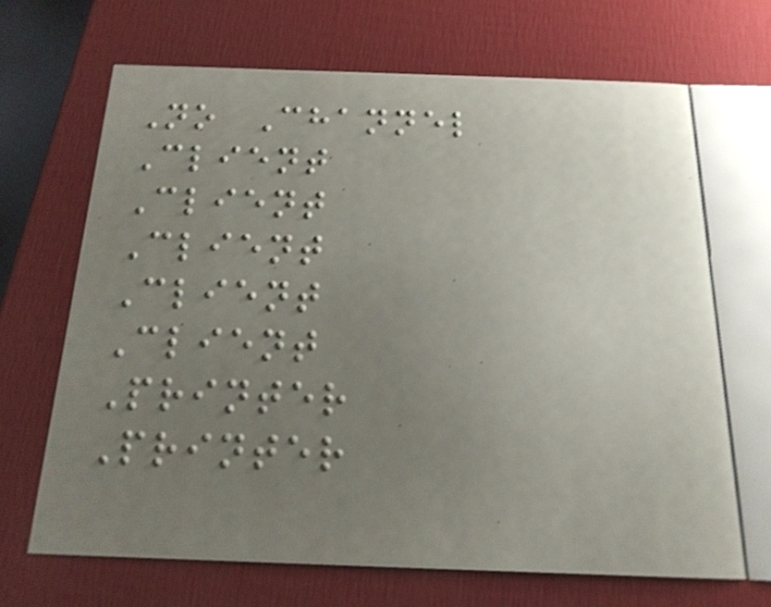No Channel
Client
Client
Client
Client
Client
Printer
Printer
